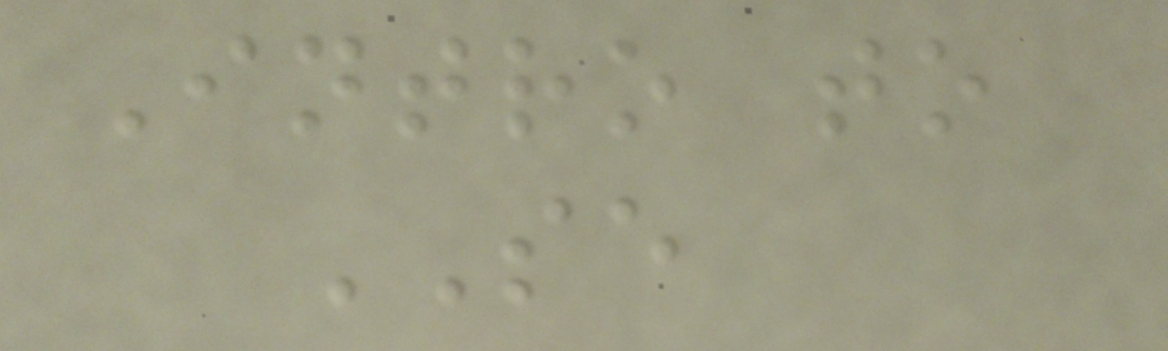Intro to
SE
